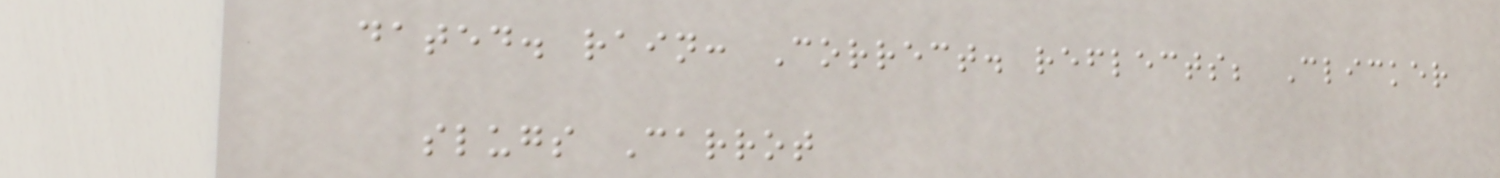dated. rain: Correct. reflects; Clicker
slugs Carrot
